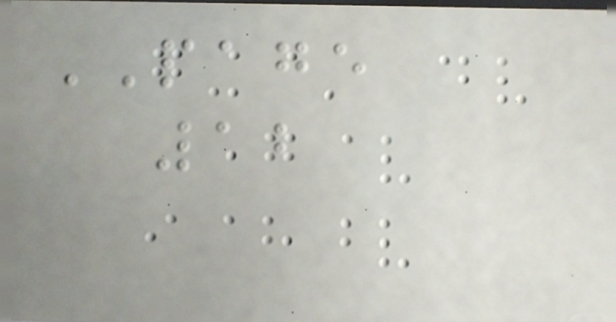PAGE
12
